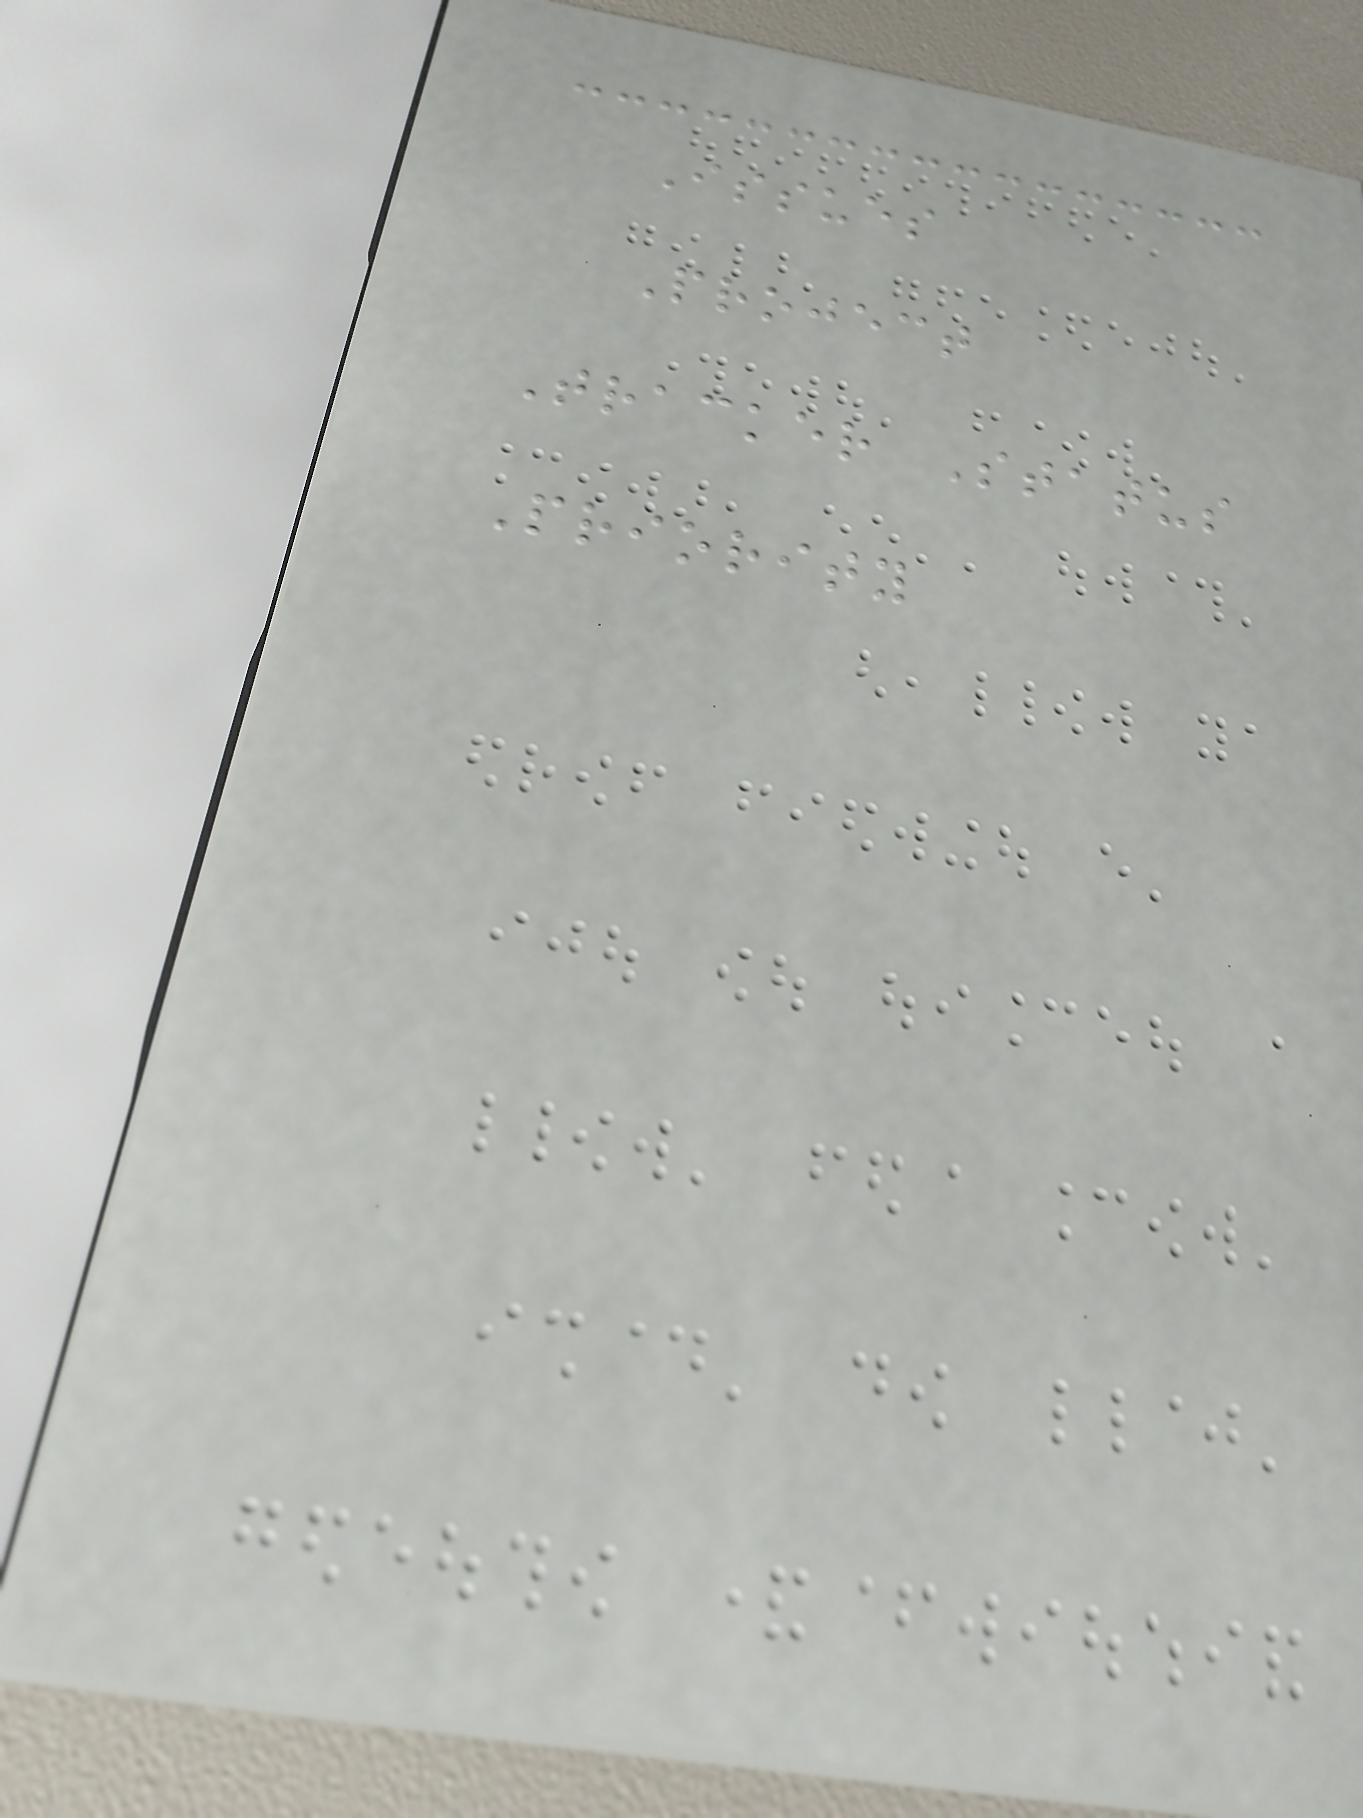Issues
Project
Tracker Status
Priority
